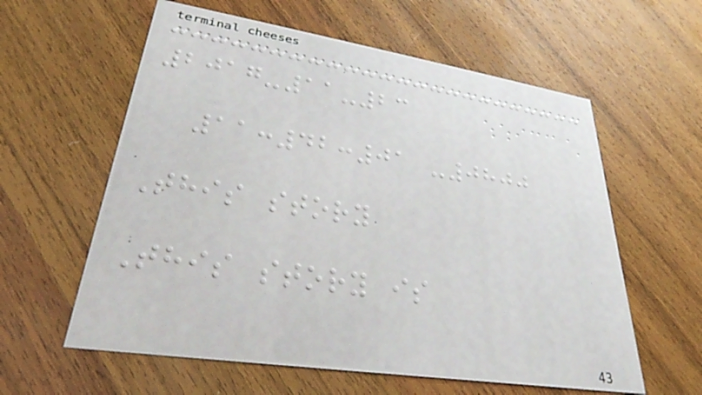2017-11-23
11:42:01 -0800
This story
This story is
